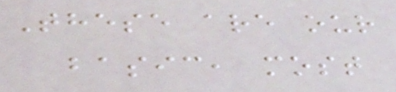These are our
basic, most
